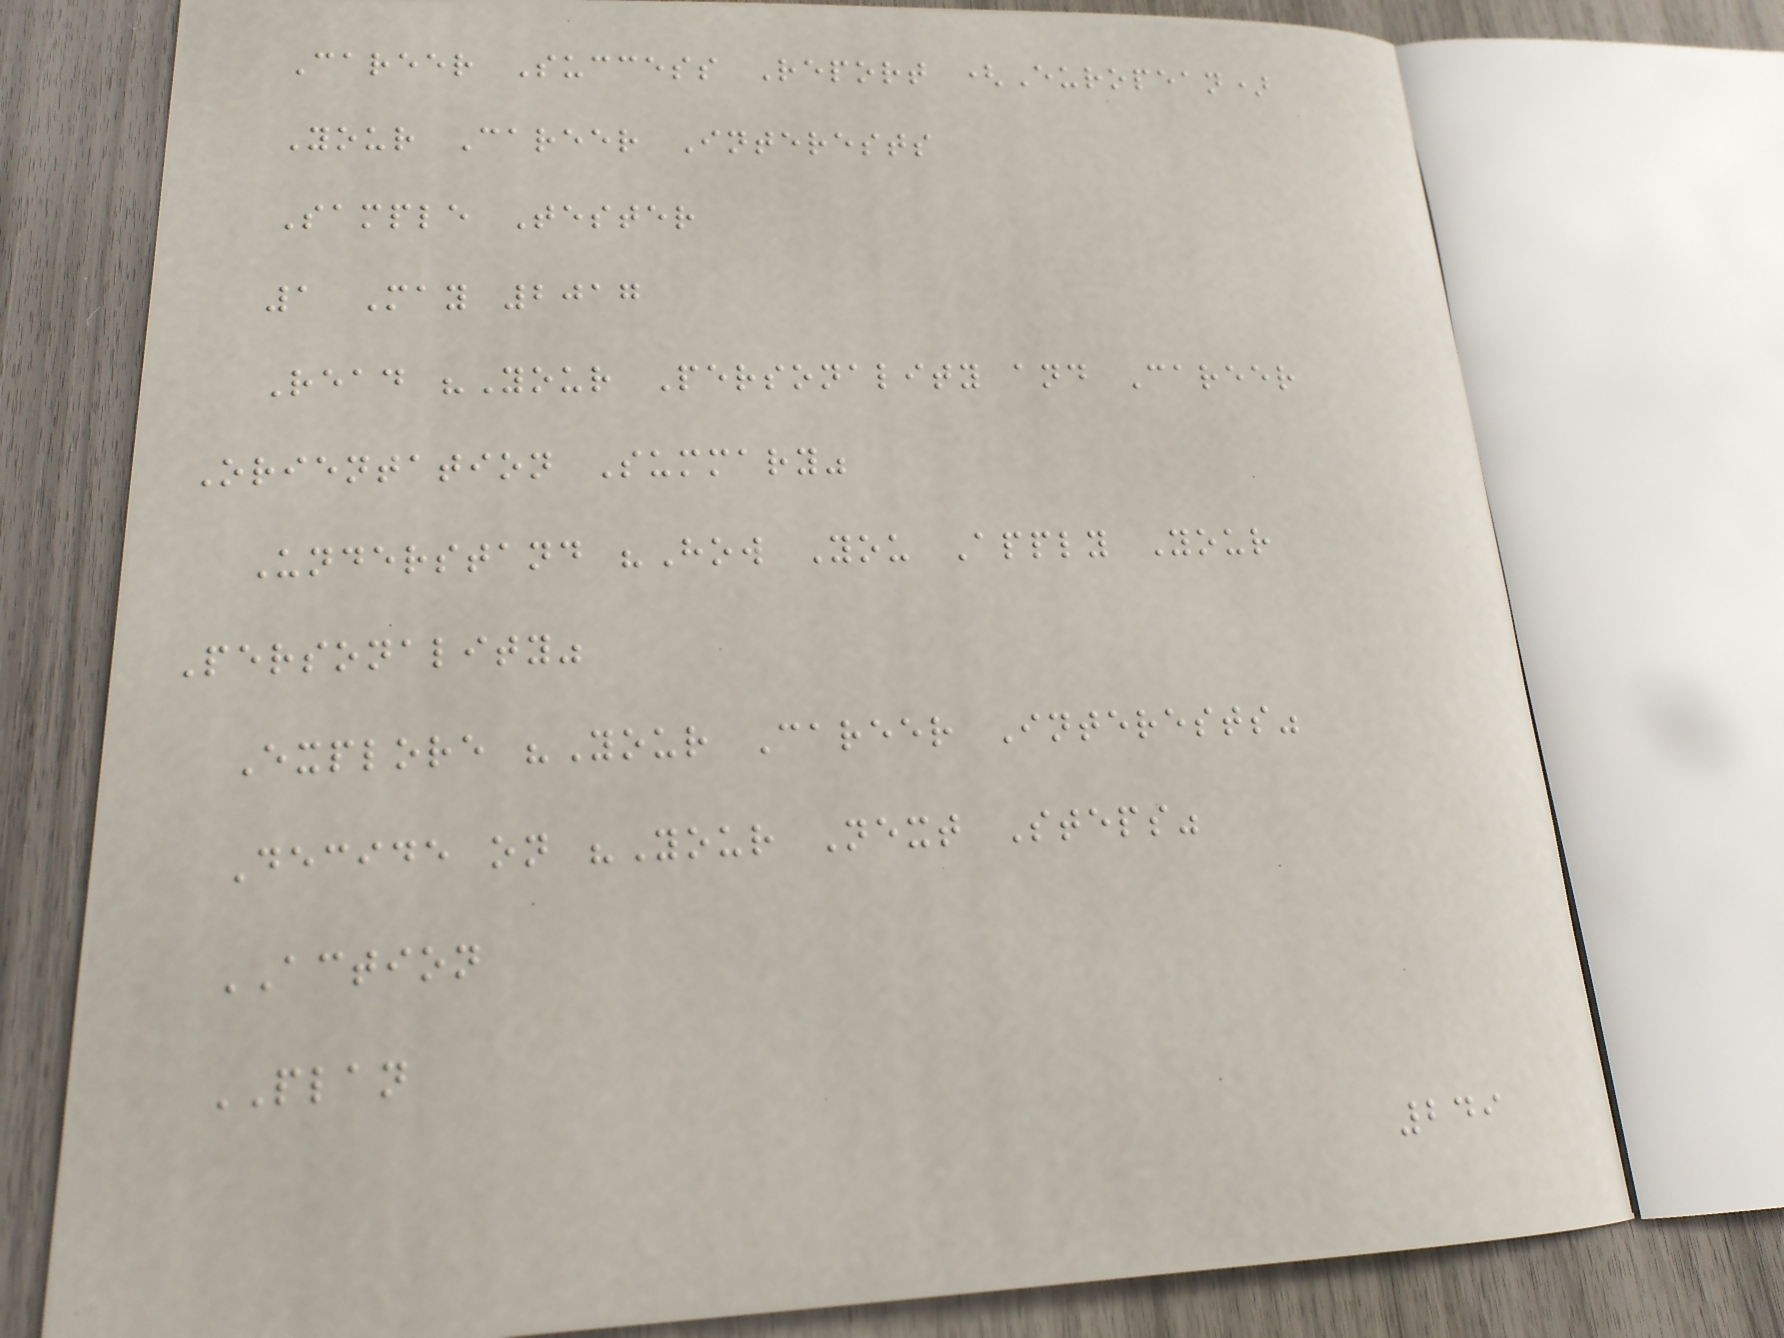Career Success Report (European)
Your Career Interests
Sample Tester
1 May 2017
Read "Your Personality and Career
Orientation Summary"
Understand "How You Apply Your
Personality"
Explore "Your Career Interests"
Decide on "Your Next Steps"
ACTION
PLAN
249
